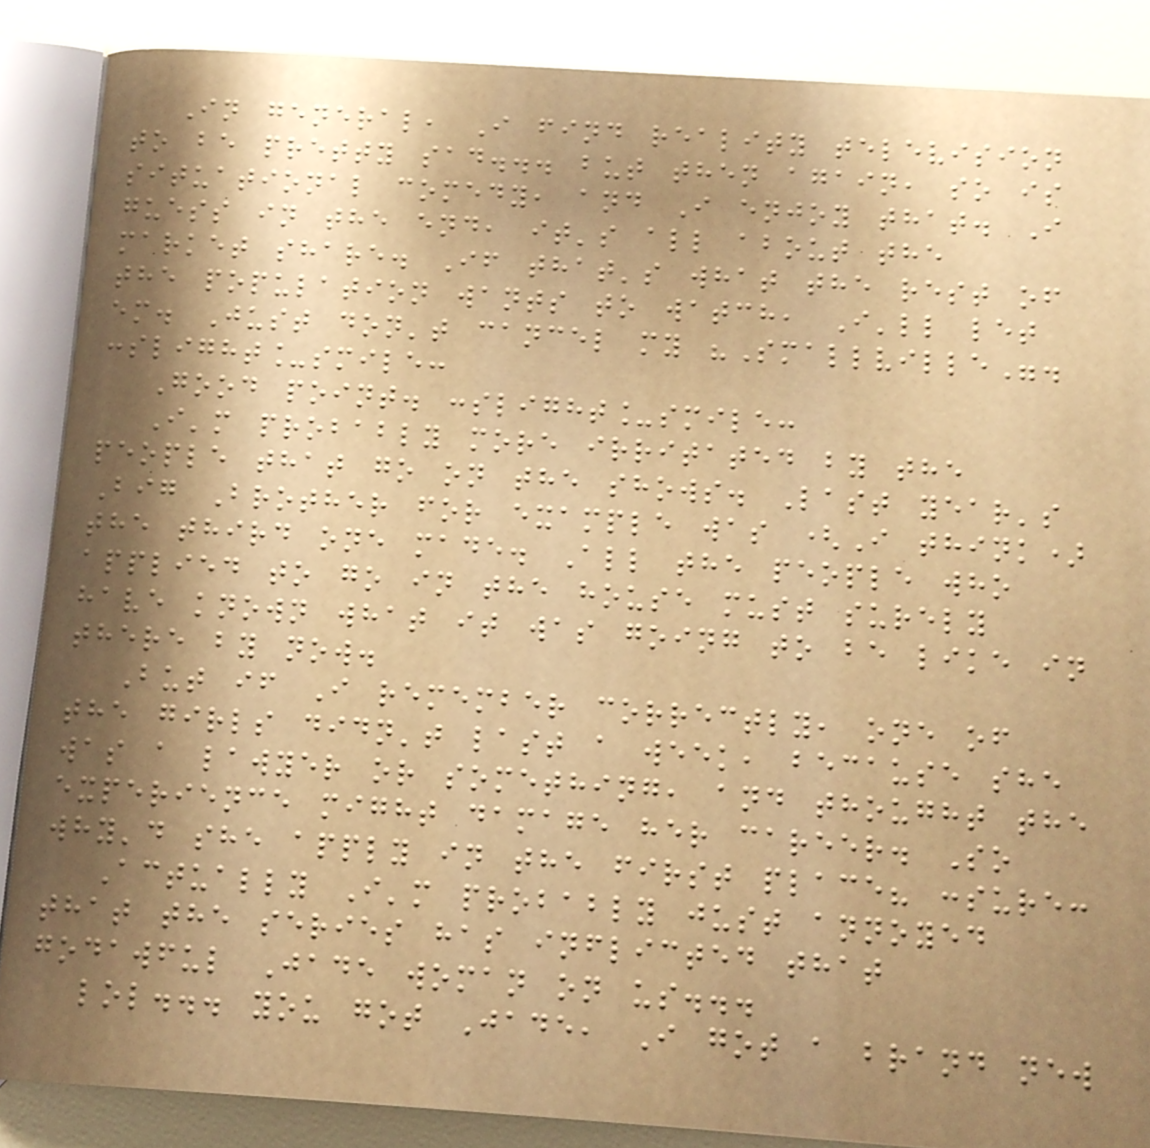In general, I find reality television
to be pretty sad... but then again, so is
situational comedy, and I enjoy that. I
guess in the end, it's all about the
market share. If that's what the rest of
the population wants to watch, I'll let
em. Just don't cancel my "Smallville".
:slight_smile:
Good point. :slight_smile:
I'm probably more irritated by the
people that go on the shows. Last year's
Big Brother for example was (I think)
the third one made. All the people who
applied to go in the house must surely
have known what it was going to be like in
there by now.
But if I remember correctly, one of
the girls didn't last a week, because she
was a lawyer or something, and thought the
experience might damage her career. So
why'd she apply in the first place? :sure:
Actually I'm probably just annoyed
that the series has inflicted that
godawful Jade woman on us...
lol... you got Jade, I got a brand new
